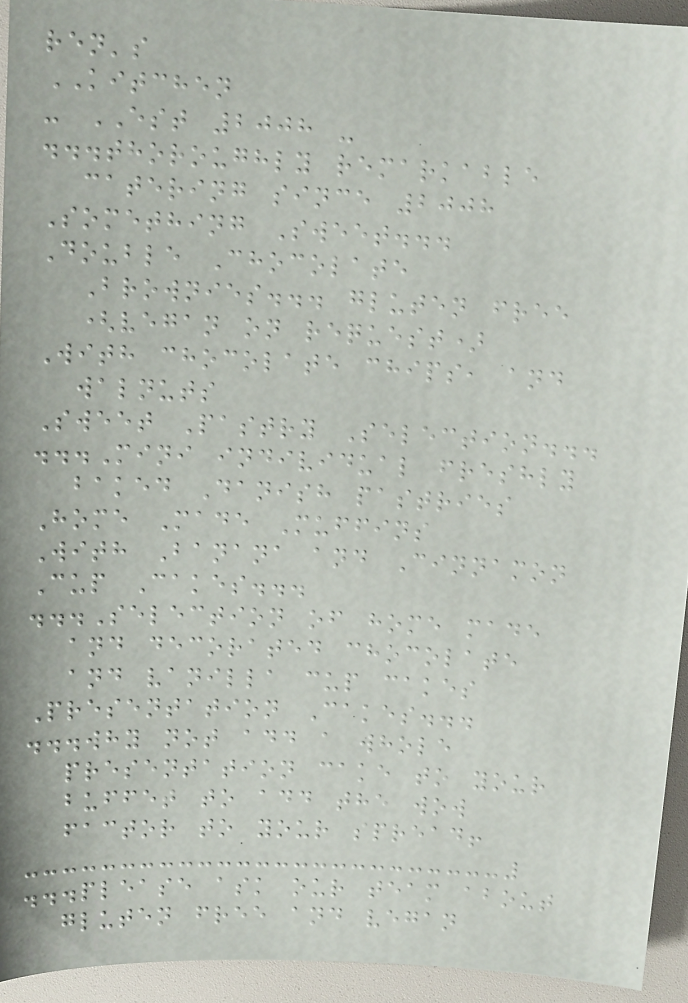ren's
KITCHEN
- EST 2008 -
...thoroughly remarkable
catering since 2008
Something Sweet...
Double Chocolate
Brownies... gluten free
(vegan on request)
With chocolate chips, and
walnuts
Sweet Pastry Selection...
...Mini individual freshly
baked Danish pastries
Home Made Muffins
With Banana and Cinnamon
Cup Cakes...
...Selection of home made
and decorated chocolate
and vanilla cup cakes
Presentation Cakes...
...why not add a whole
presentation cake to your
buffet to add the wow
factor to your spread!
...please ask our team about
gluten free and vegan
